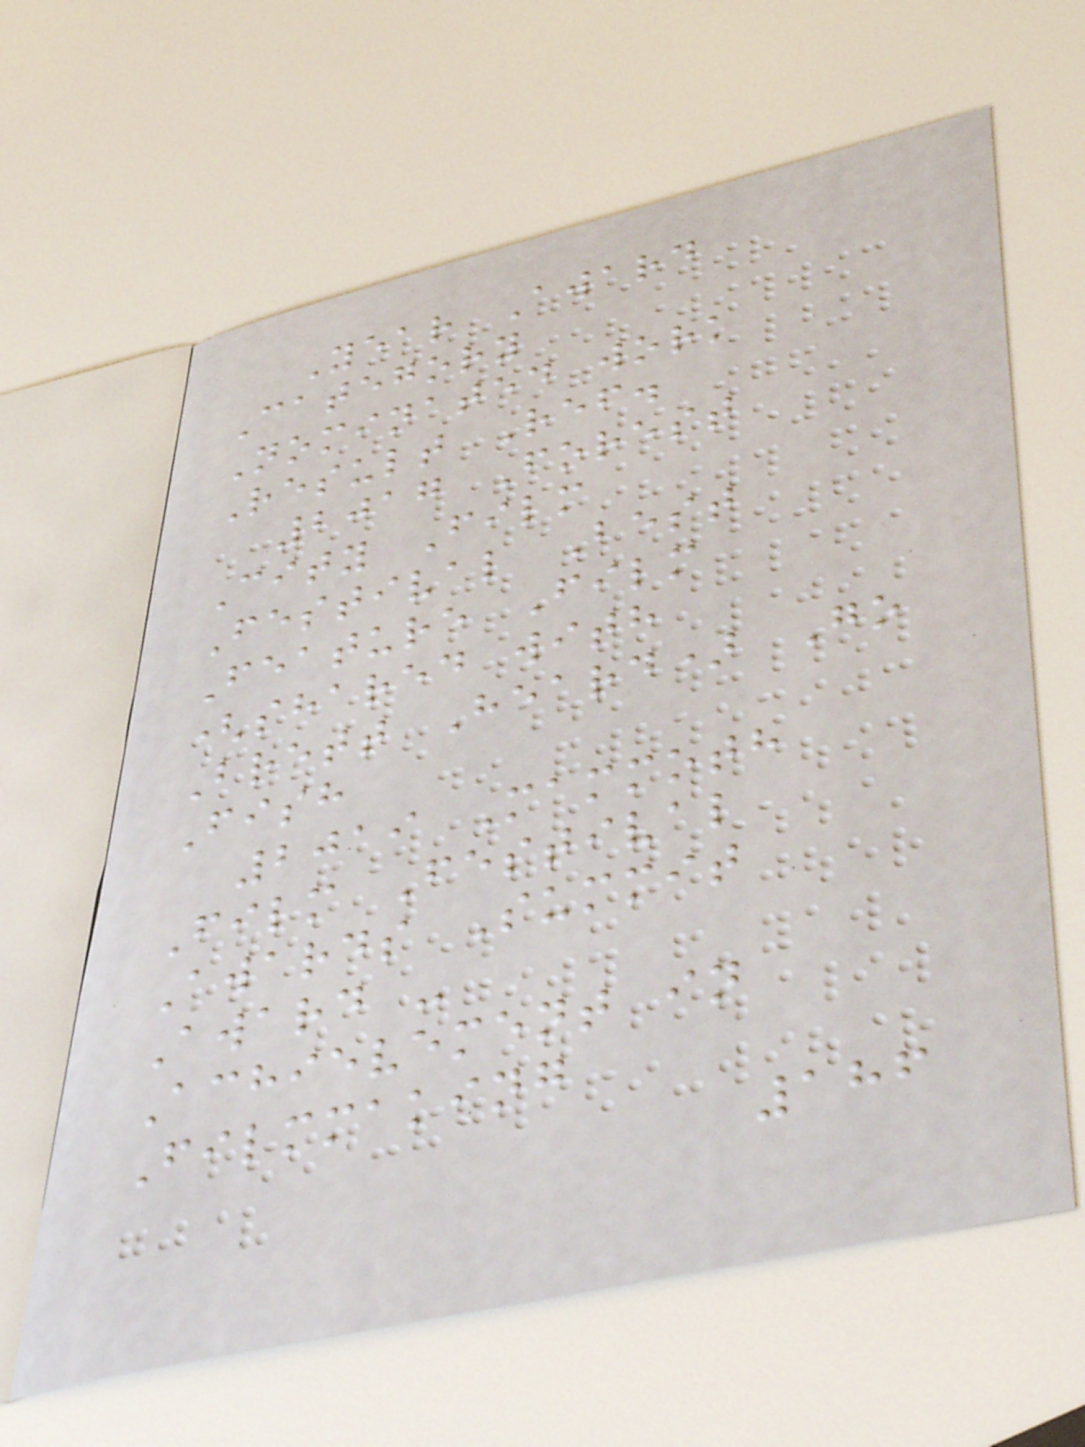Year Award
Category
Nominated work
Result Ref.
2017 Forest
City Film
Festival Best
Feature Film
(shared with
Brett Heard) Go
Fish
2019 Mammoth
Film Festival
Awards Summit
Award -
Achievement in
Filmmaking
186
